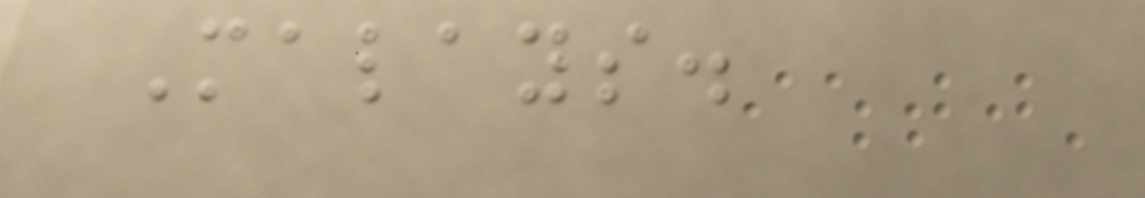Malays.
